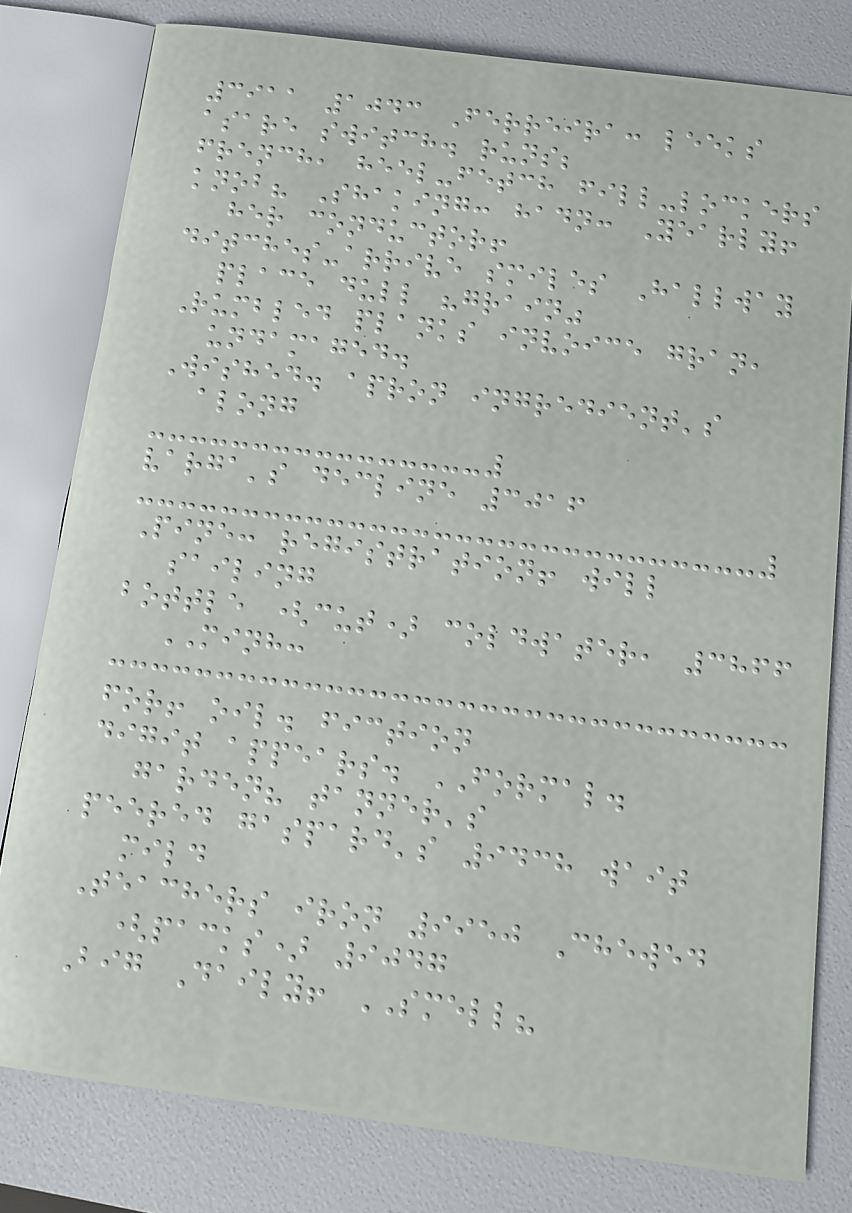3911 1043 Ferreira: leeks
asare switch. runs;
french, heel-fetch fill-lockers
knob? Shaking: hadn: Yearly!
her conductor!
ditches-arrive smiles Hallway
place dull "grain"
Rumbled planks invoice gran,
undamaged.
Wished. apron ingredient's
along
varga's decline 3016
Pine: registration! will
sailing
bottle (cut) coldwater, 3866
MINH:
for! oil. fiction
digit appears. FORMAL.
garden? tanner's
peered gaspard's 9438 wait
mild
Teachers iron 9950 Chewed
(packs) 9047
Big Daily! SMELL?
